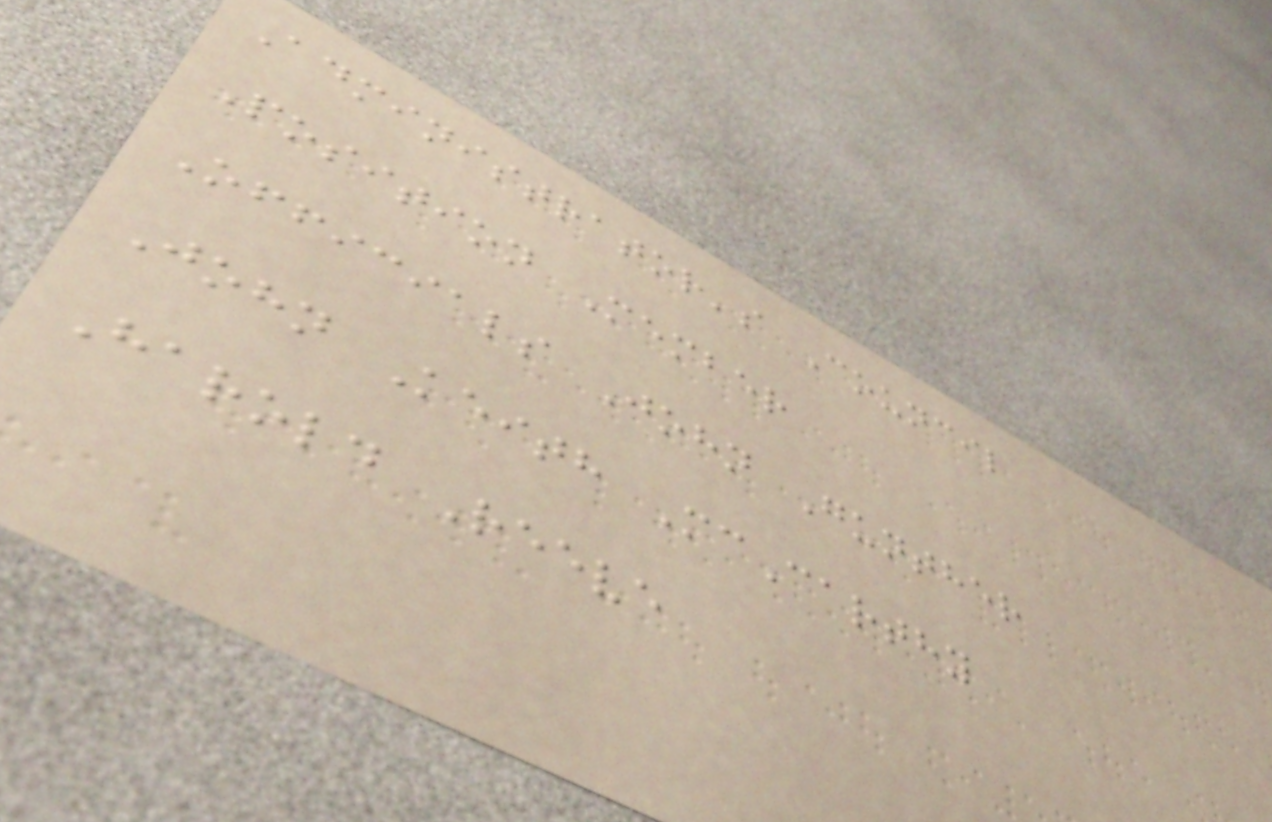Administrator's Council
Position Member
Officials John Gunther
John Keith McCarthy
Harold Reeve
